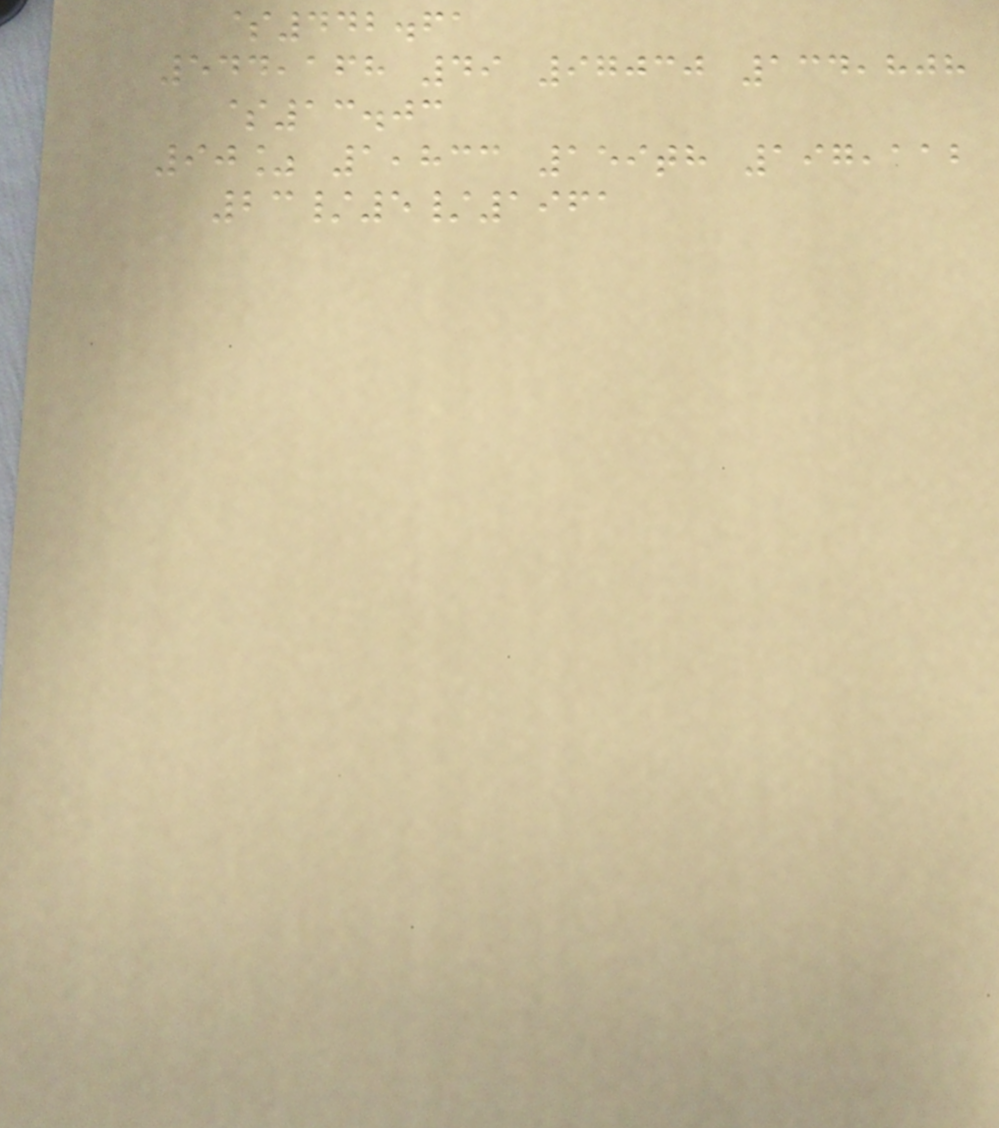$442.61
544,168 49 97030 134,808
$13.03
90% 1,833 159th 197,112
23/5/1961
